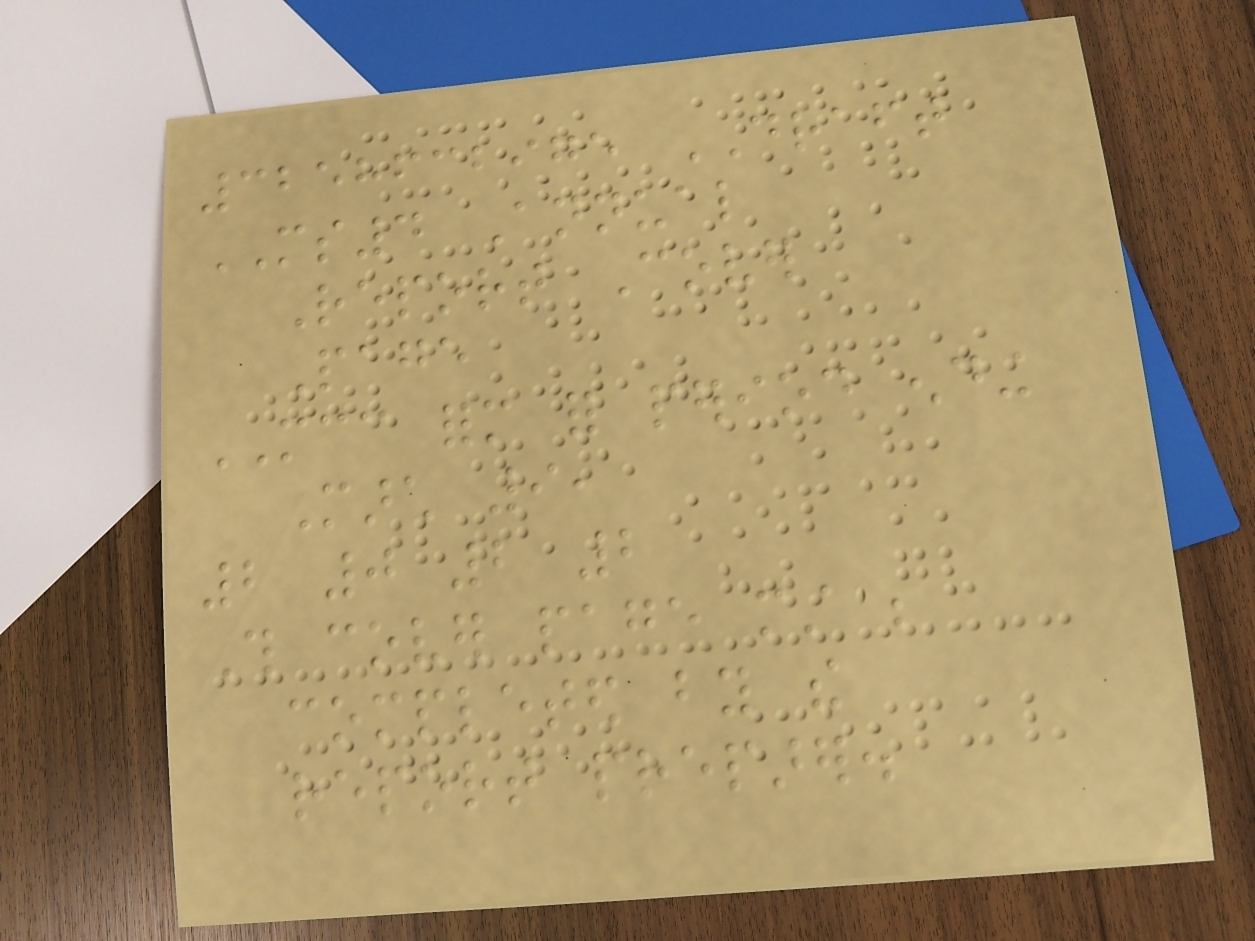3258632975 DRAFT
MS4 Annual
Report Cover
Page
MCC form for period ending
March 9,
2 0 2 2
This cover page must be
completed by the
report preparer.
